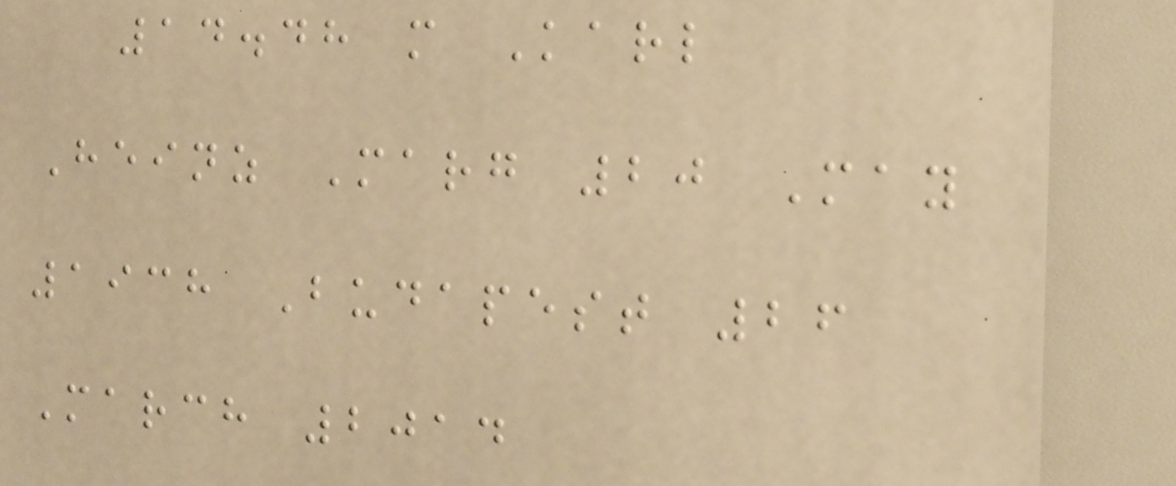14.48 m Karl
Heinz Marg 20 May
1938 Budapest 26
March 2014
